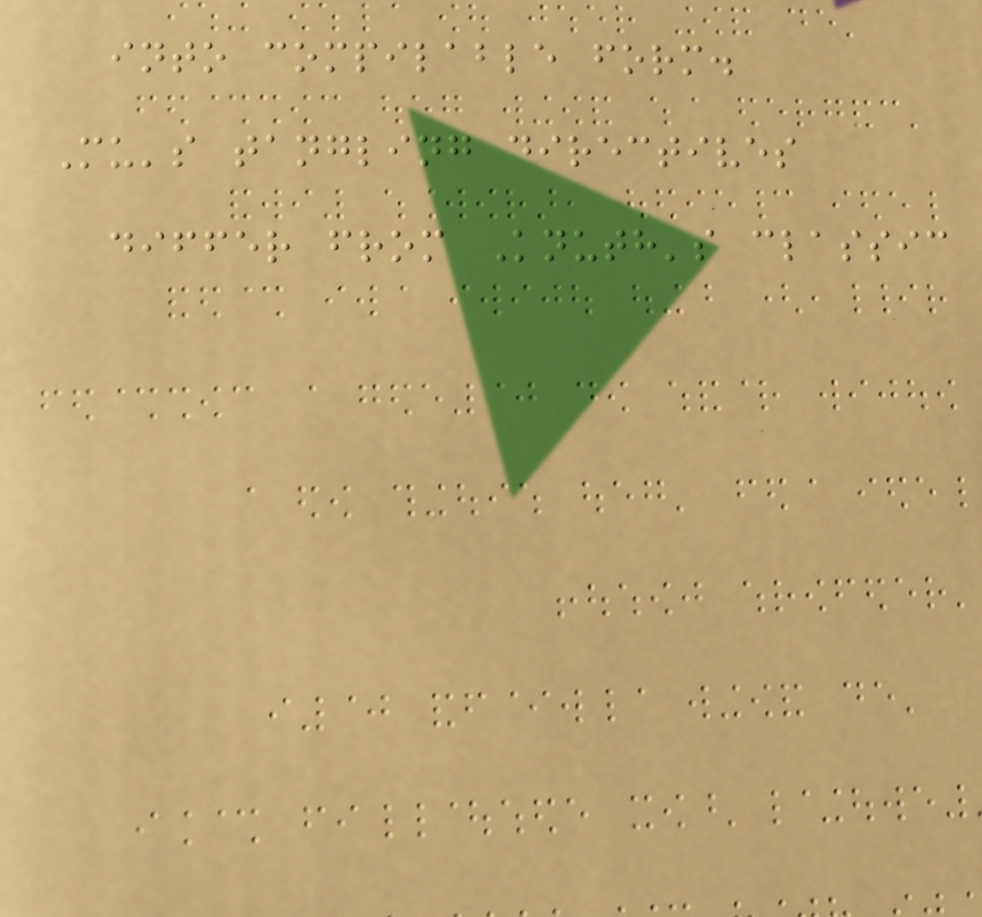into compilable form.
Mu's tangling directives
differ from Knuth's classic
